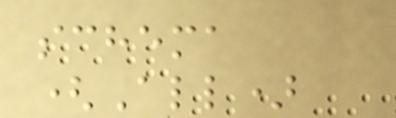schema
(All)
